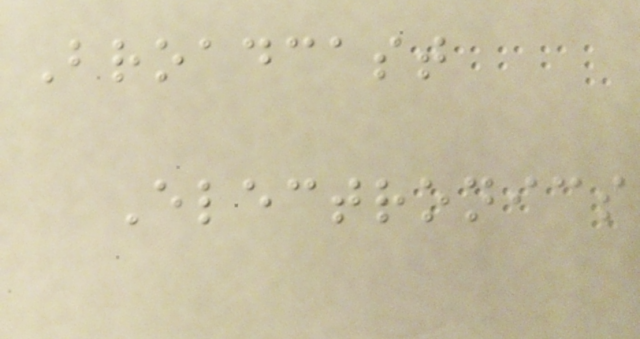Broadcast
Electronics
